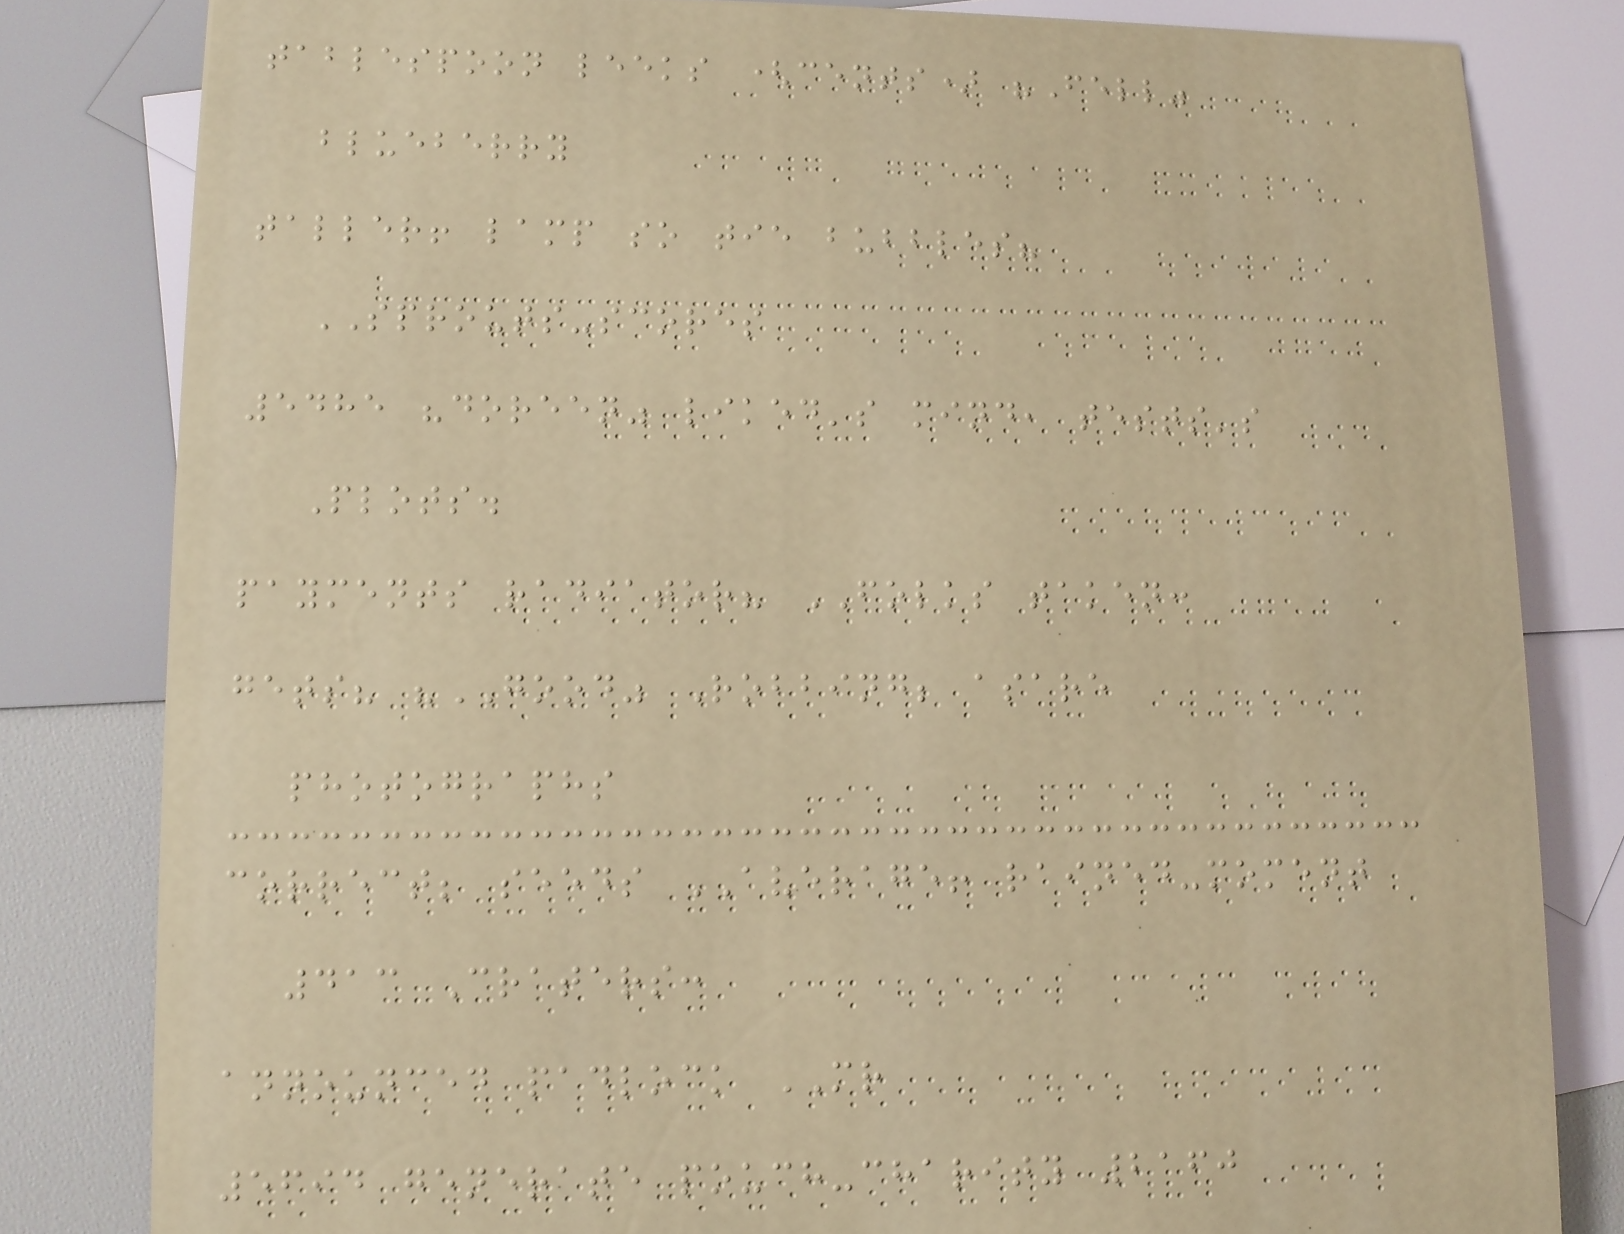tablespoon leeks (cents) "Fell"
blueberry
taller! lamp so tie bubbles?
SPROUTS-scores
5485 "doreen" liked's mind, tests's
Plots.
payments radiator? FOLKS taken:
gets? "GOOD" Robbing; asare
photographs
correct; seeds AVERAGE! rained-moment
413 Craters:
announced padlock MR
5694 generate pouch-charity 2160
